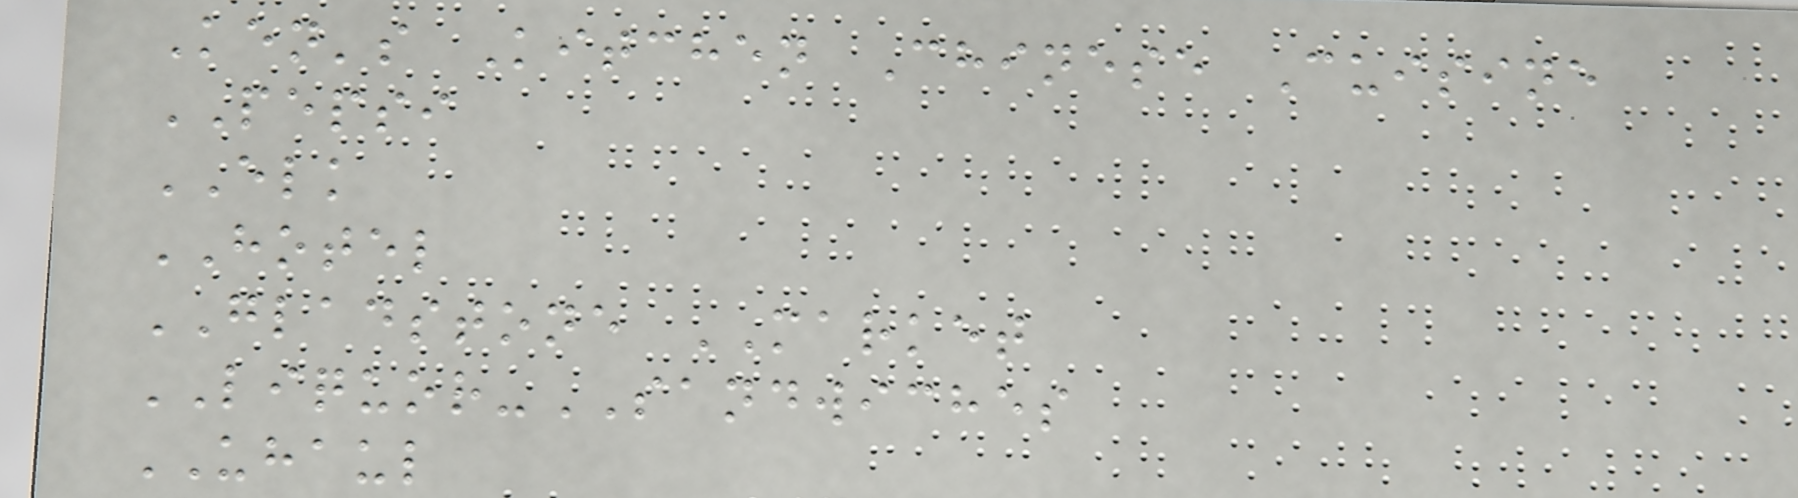Ken's Kitchen Chinese Cuisine
PEPSI
ELK
HOTEL
GLADSTONE MARKET
LIQUOR-SANDWICHES
UHAUL
